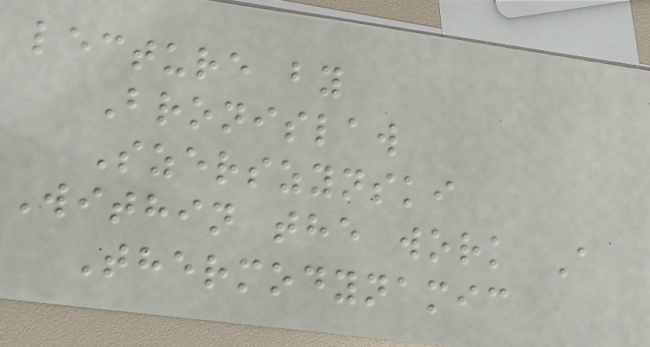lecture by
Bronislaw
Szerszynski
Within the work A
Thermodynamic
